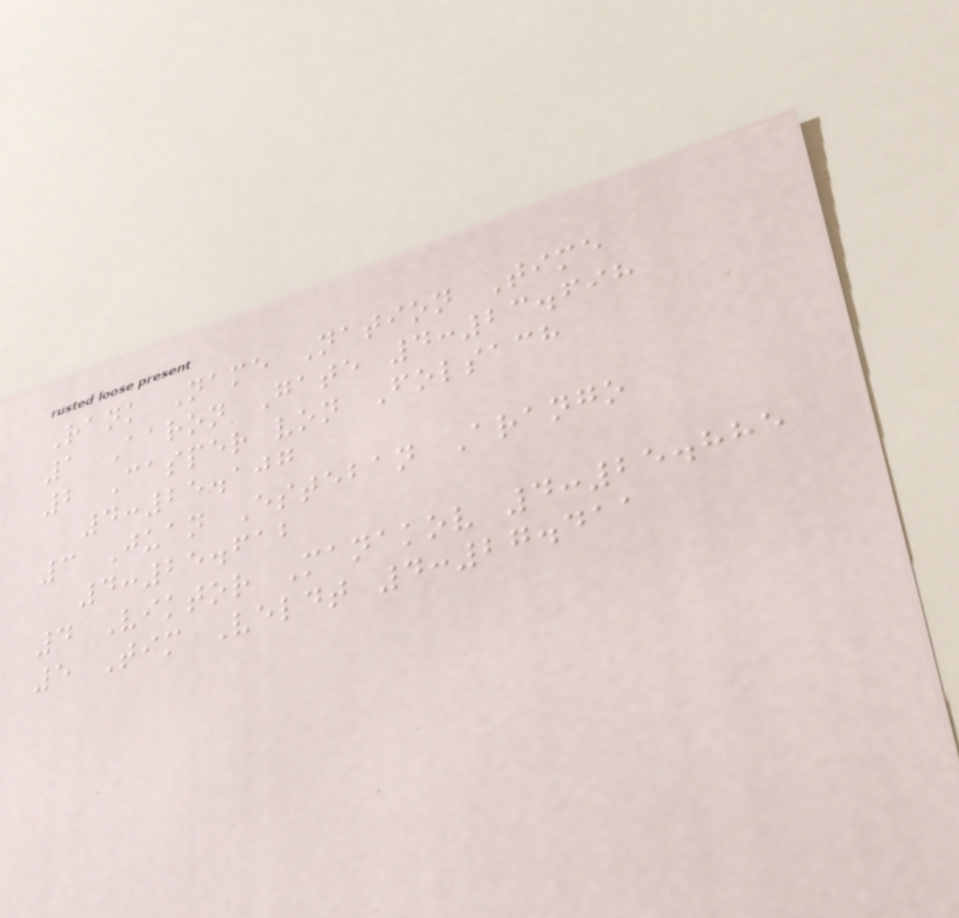Rank Name Nation Time
1 Aaron Gate 4:23.698
2 Casper von Folsach
4:25.107
3 Juan Esteban Arango
4:25.612
4 Viktor Manakov 4:25.885
5 Tim Veldt 4:27.411
